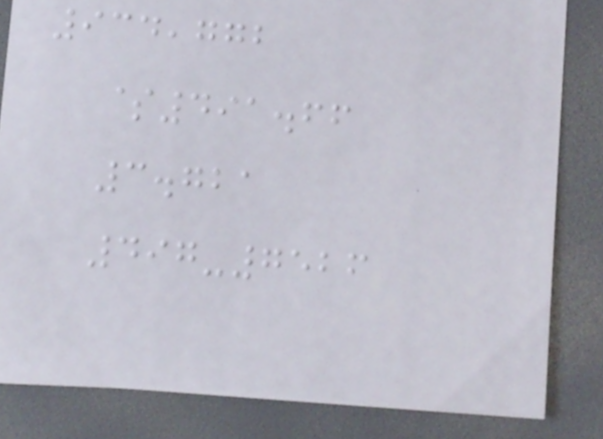934,772
$491.66
3.721
497-7526
